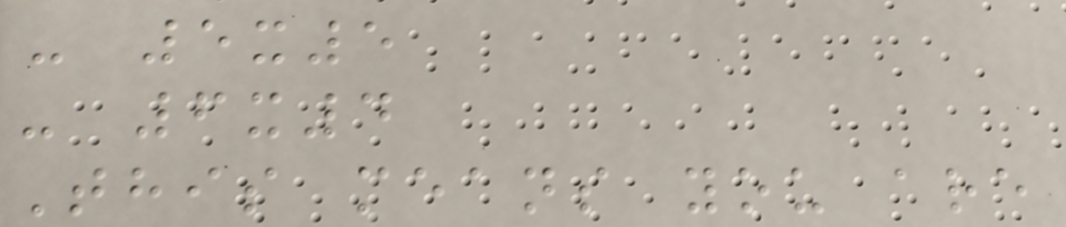- 5x5
- 6x4
This means you are
